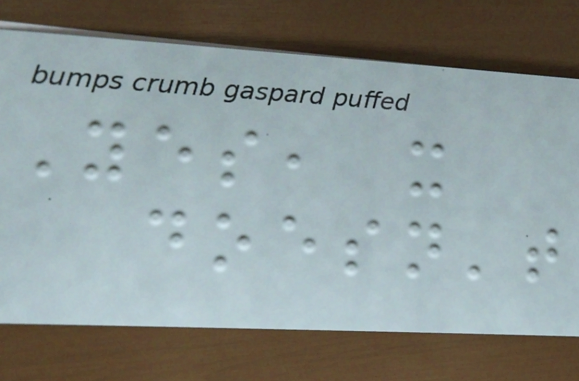Yes, it
doesn't
